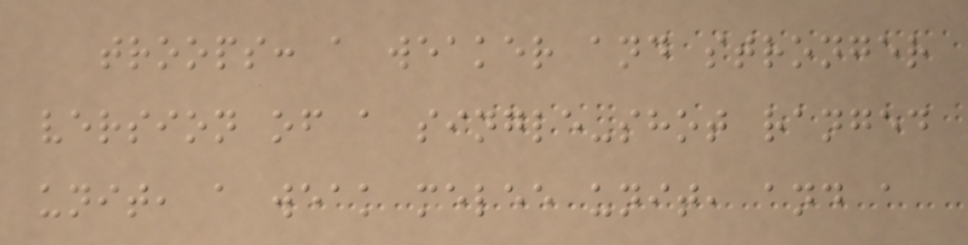troops: a weaker and stronger
version of a single-shot ranged
unit, a weak melee unit, and a
